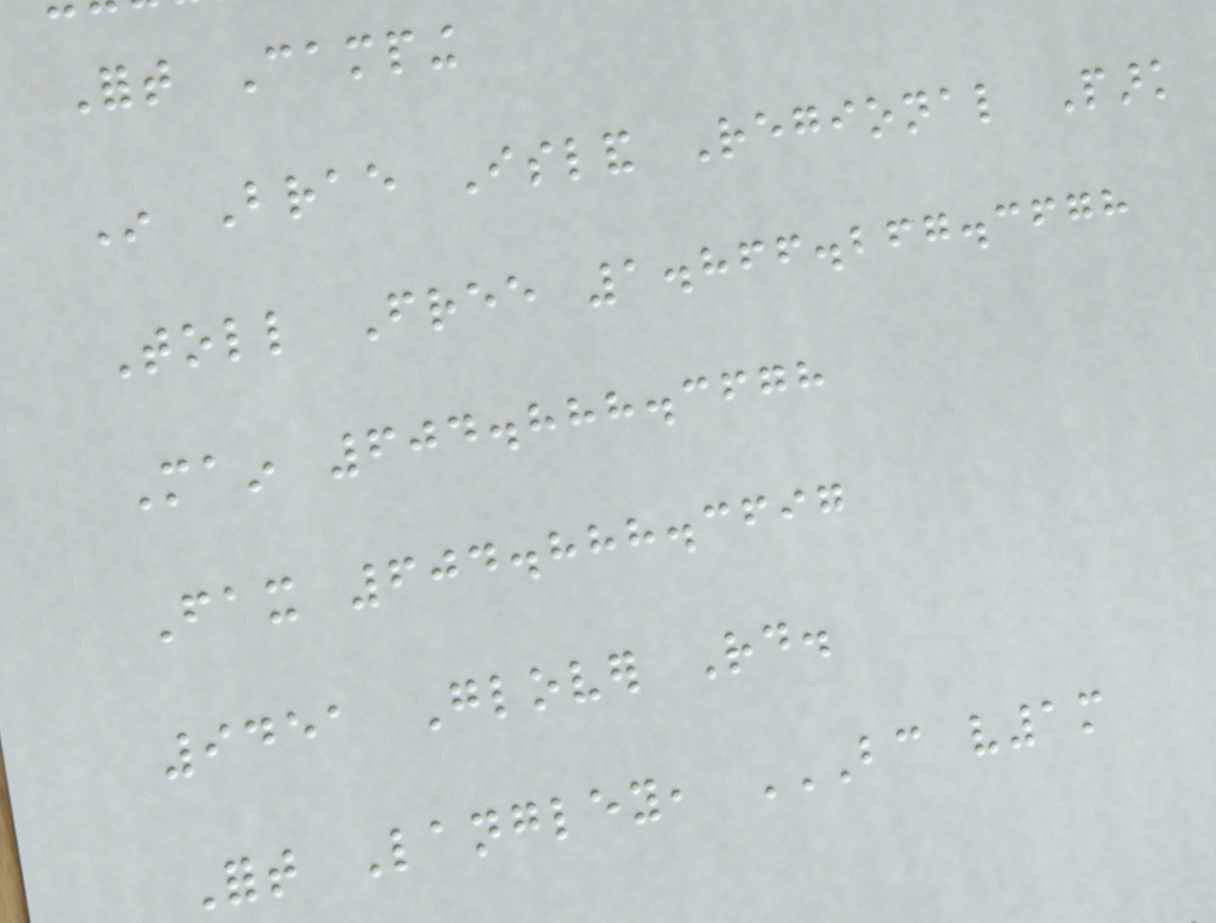Fort Camping
In Brae Island Regional Park
Toll Free 1.866.267.3678
Main 604.888.3678
Fax 604.888.3697
9451 Glover Rd.
Fort Langley, BC V1M
